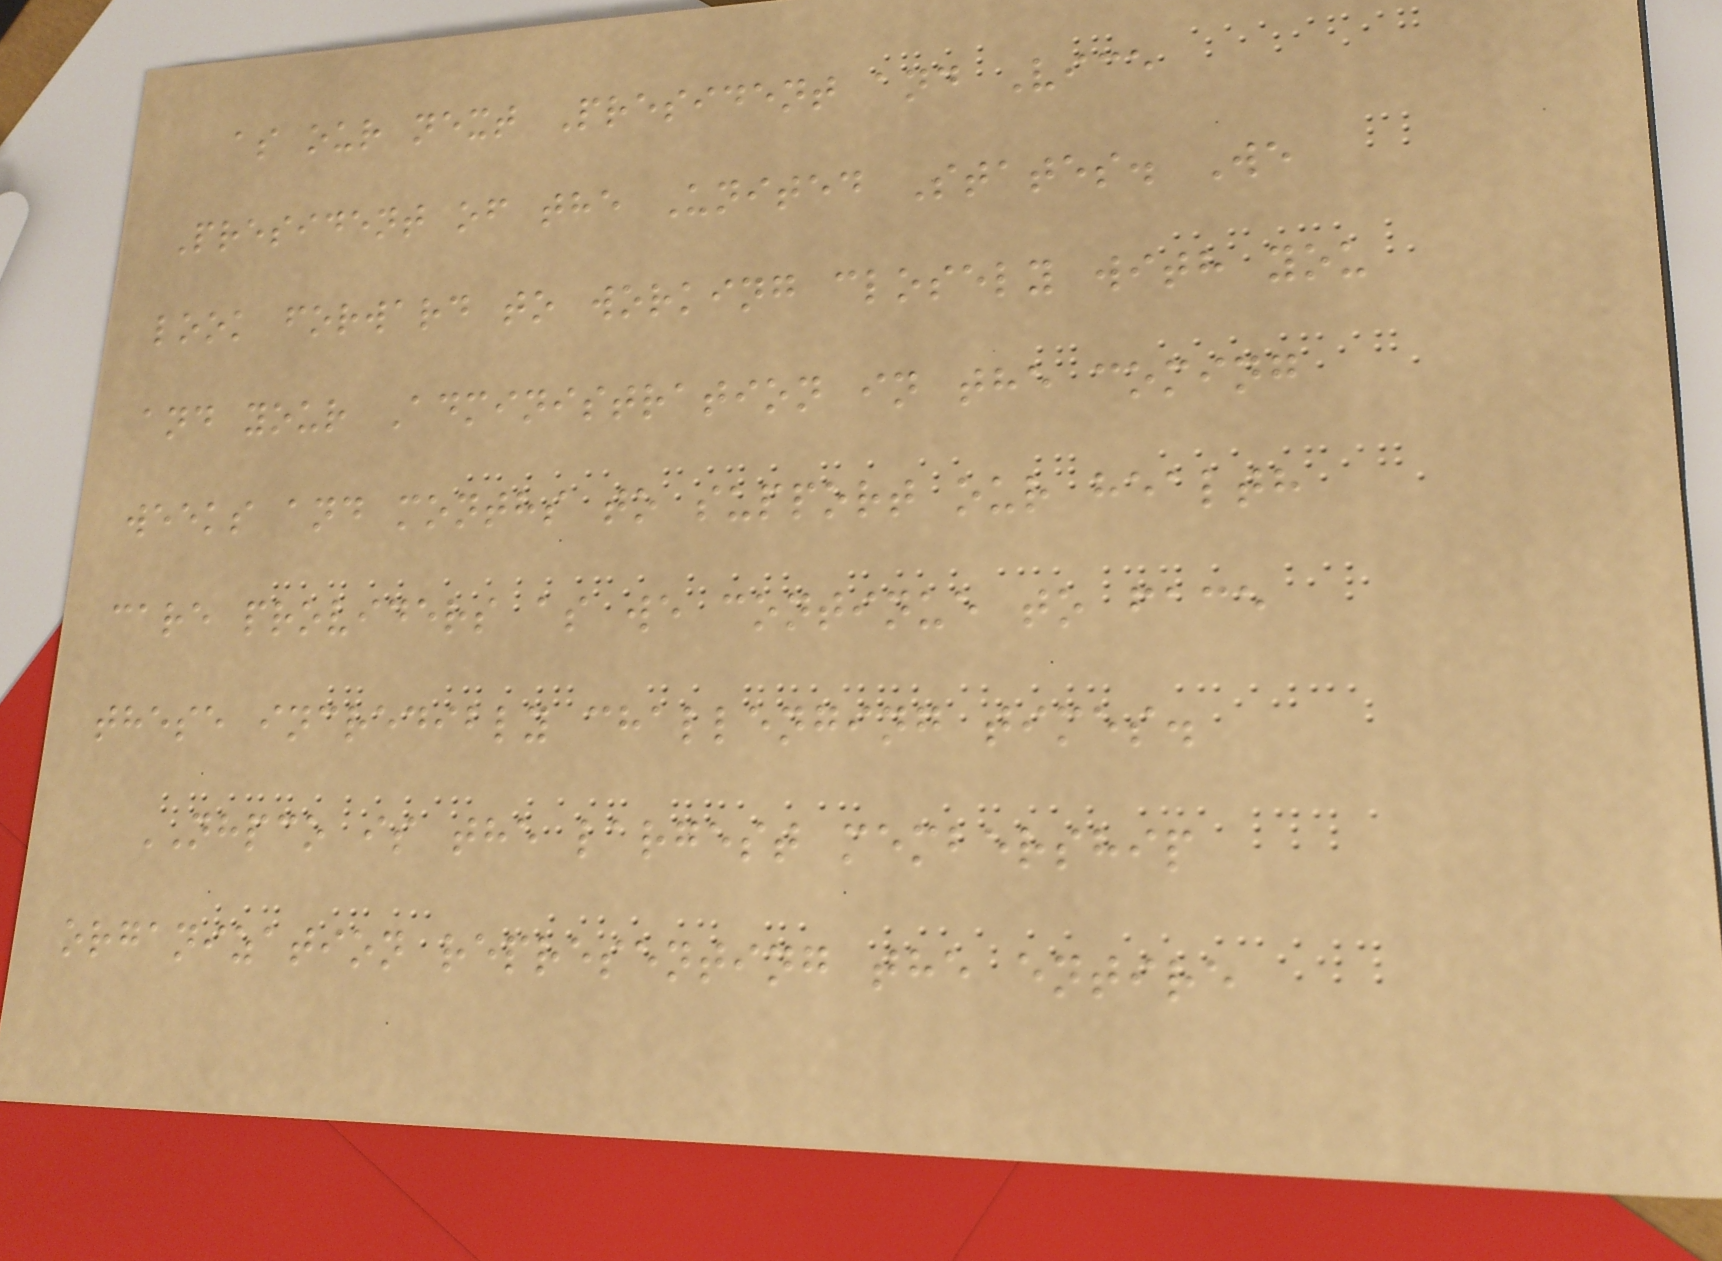as our next President and Vice
President of the United States. We
look forward to working closely with you
and your Administration in the coming
weeks and months to support our health
care providers as we continue to face
these incredibly challenging times.
NHPCO is the largest membership
organization representing the entire
